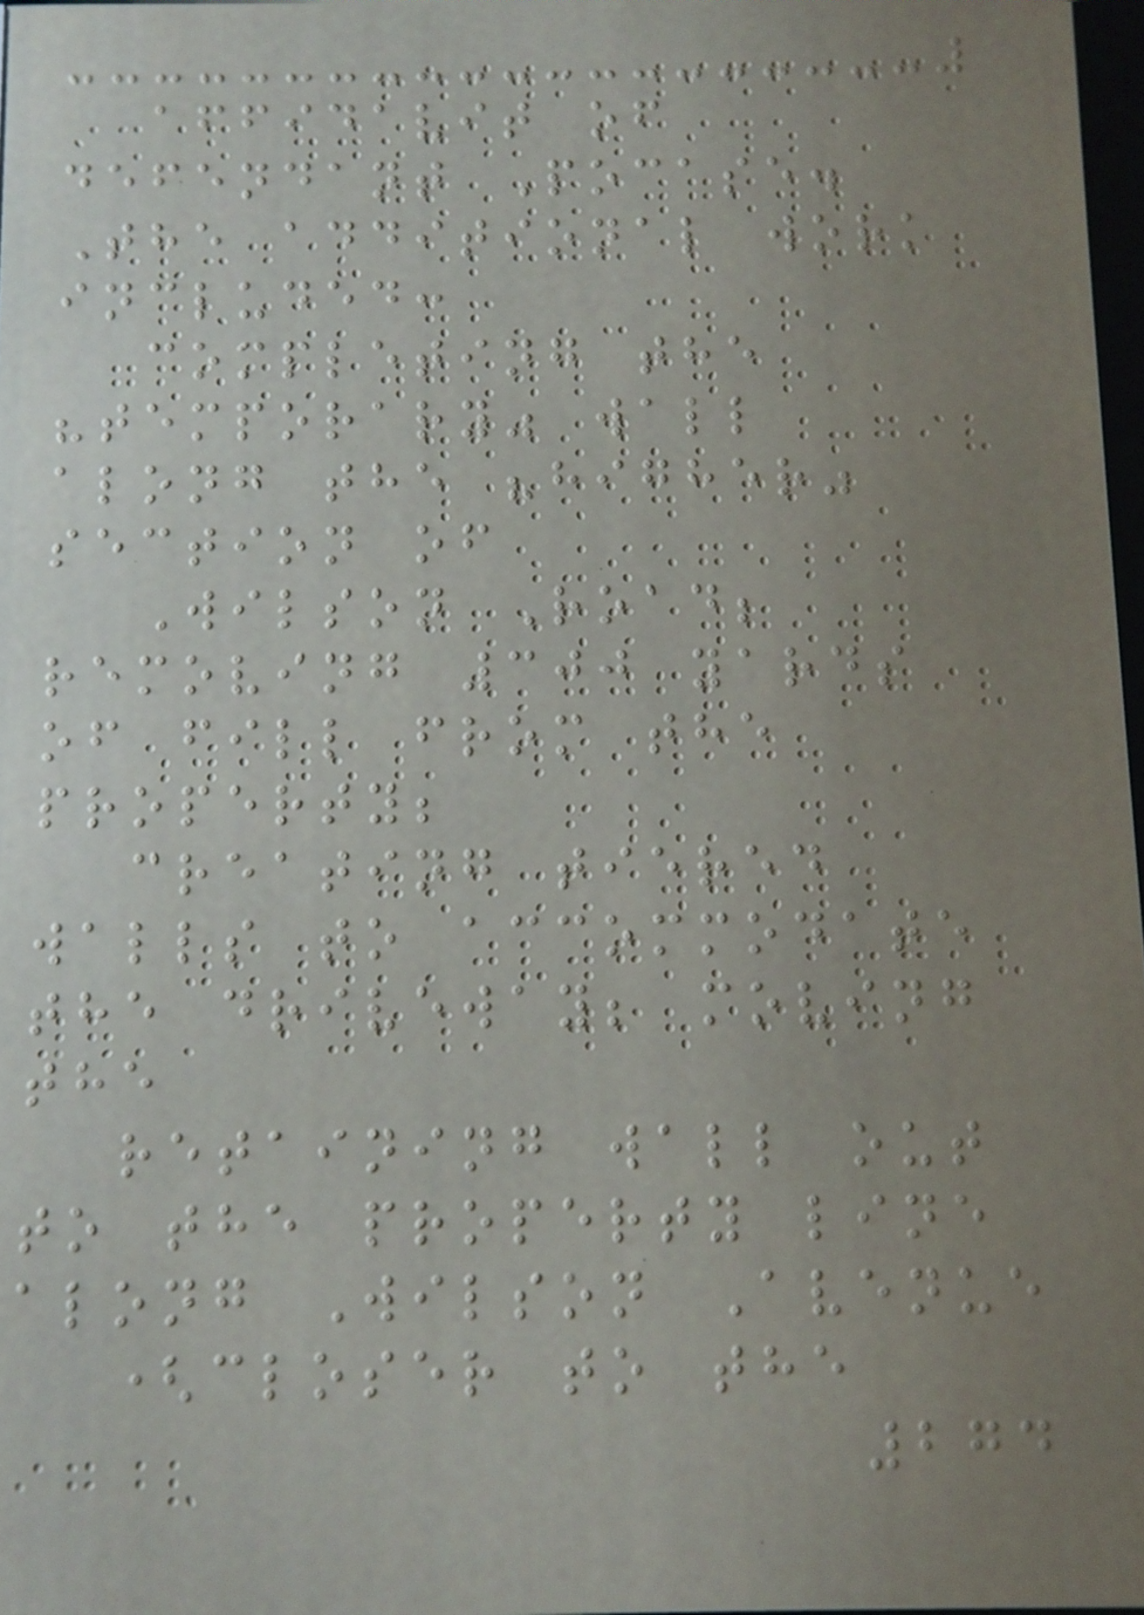affidavit of
defendant Pocase.
The additional work
included:
completing the
"temporary" wall
along the "higher"
section of
Wilson Road;
removing 300 yards
of fill from the
property;
creating tiered
walls to accommodate
the driveway; moving
the
retaining wall out
to the property line
along Wilson Avenue
(closer to the
274
